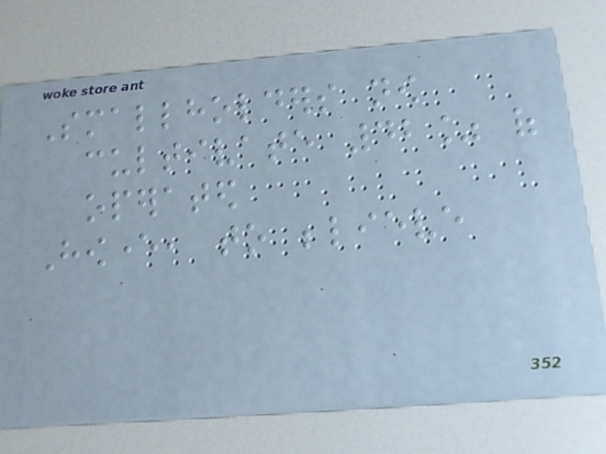Smallholders now
cultivate 42% of
operated
However, to believe
